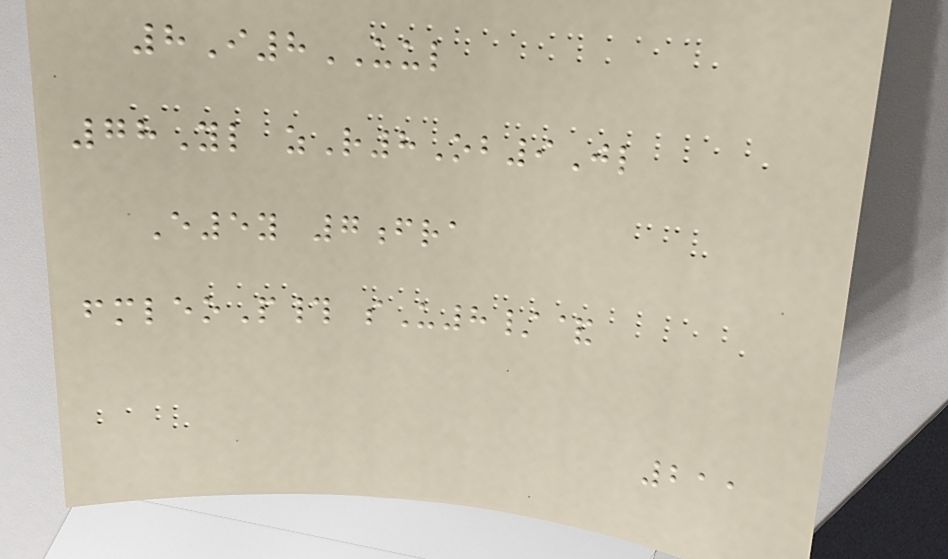8I8UUL
78Yl zR8Ob9Jl
E5y 7fra
fmleoP# sU8/&
211
